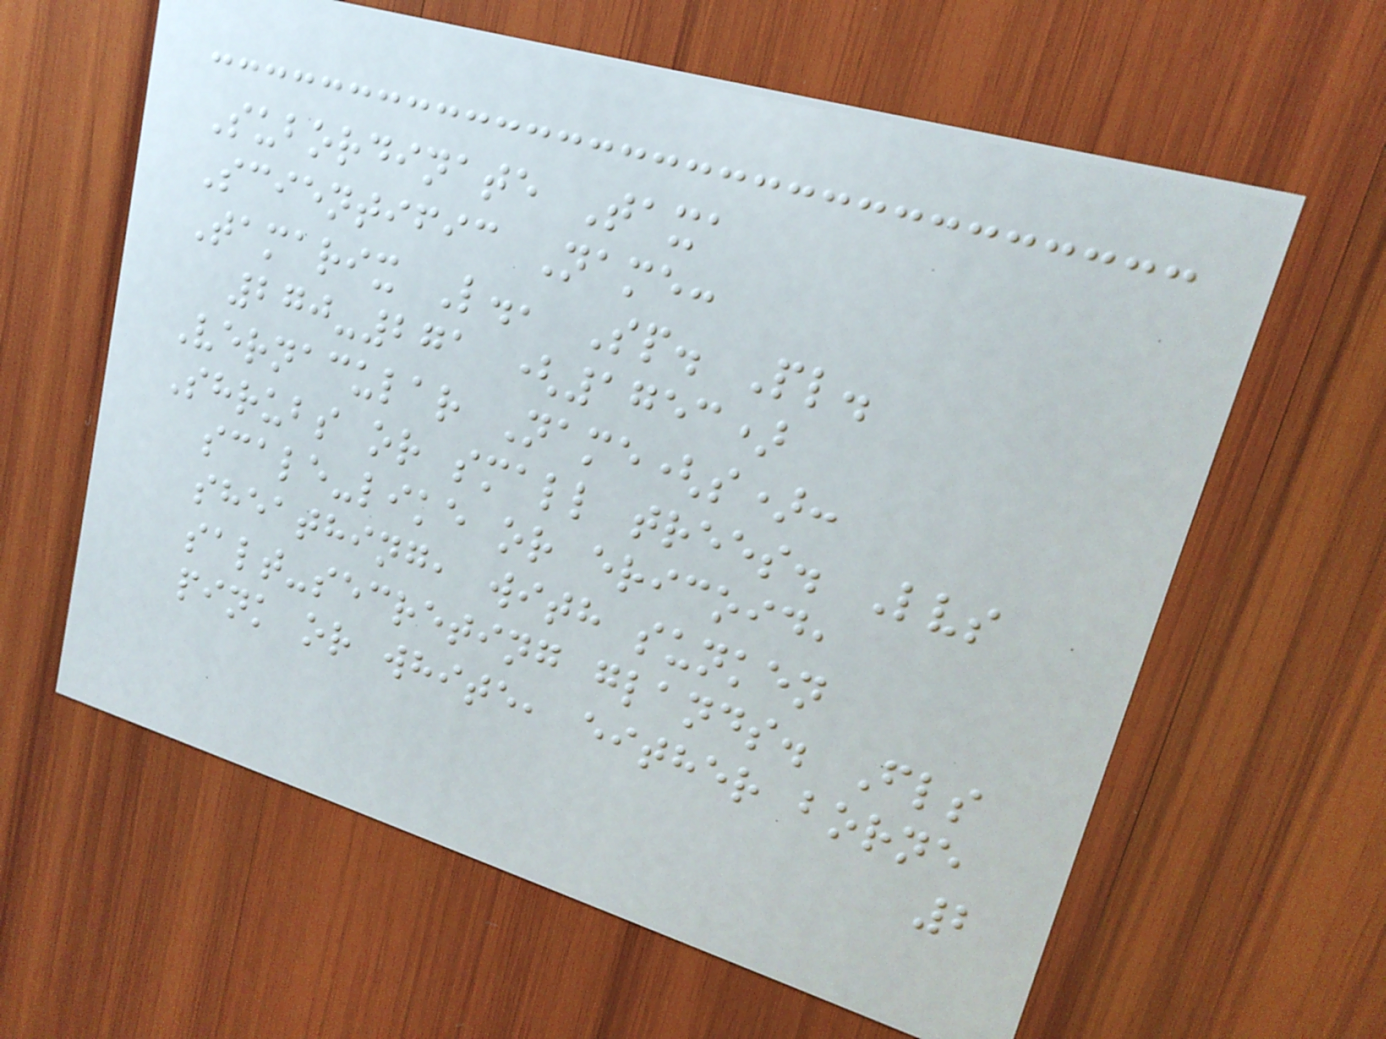Subordinate Taxa
Scientific Name:
Tamarix L., Sp. Pl.
270-271 (1753)
Vernacular Name(s):
Shrubs or small trees. Lvs
scale-like or ericoid,
sheathing, with sunken
salt-secreting glands. Fls
pink or white, either borne
2
